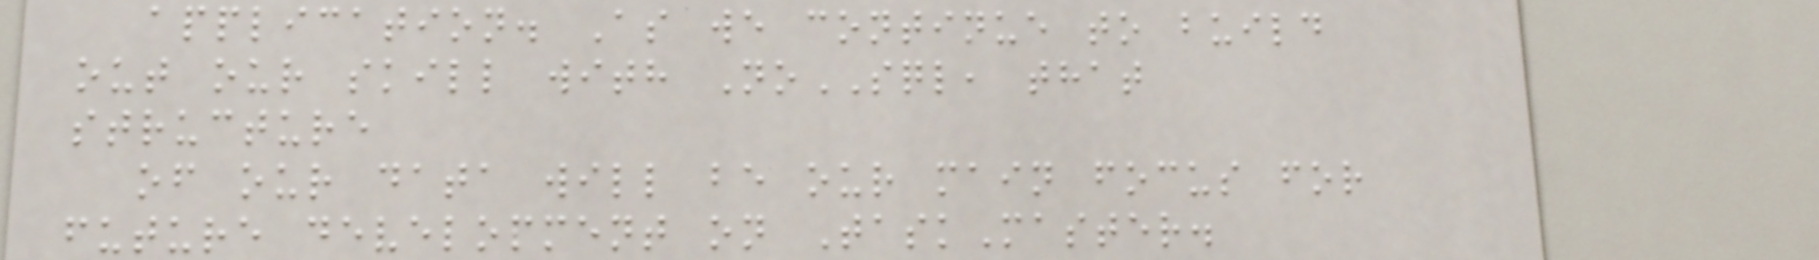application. As we continue to build
out our skill with NoSQL, that
structure
of our data will be our main focus for
future development on TaskMaster.
